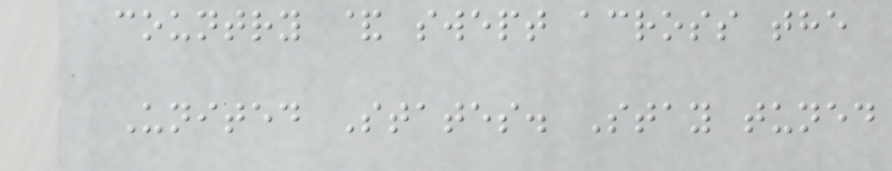country & swept across the
United States. Stay tuned
